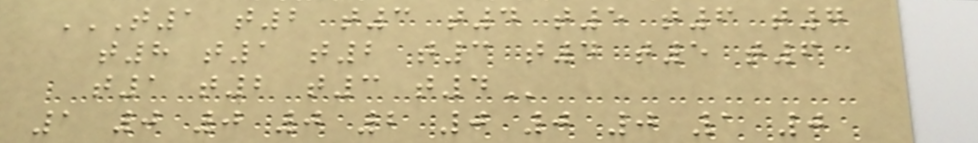T1 T2 T3 T4 T5 T6 T7
T8 T1 T2 T3 T4 T5 T6
T1 T2 T3 T4
1 0 0 0 2 0 0 0 1 0
